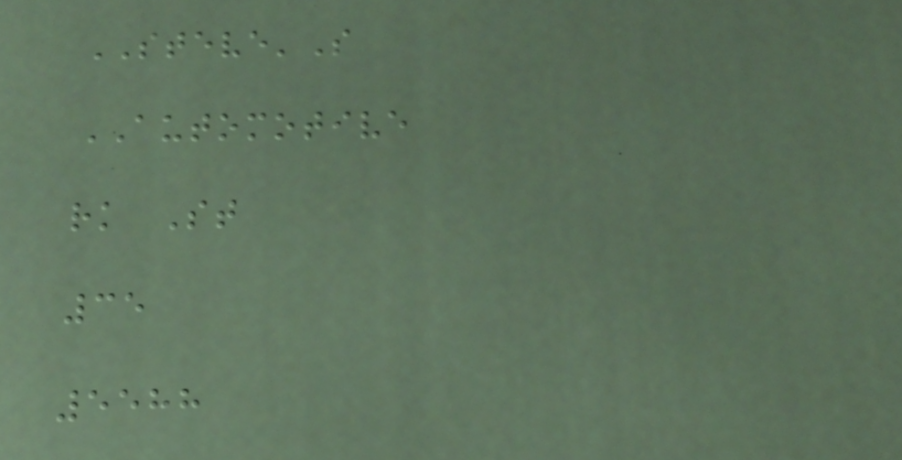STEVE'S
AUTOMOTIVE
rk St
35
5588
